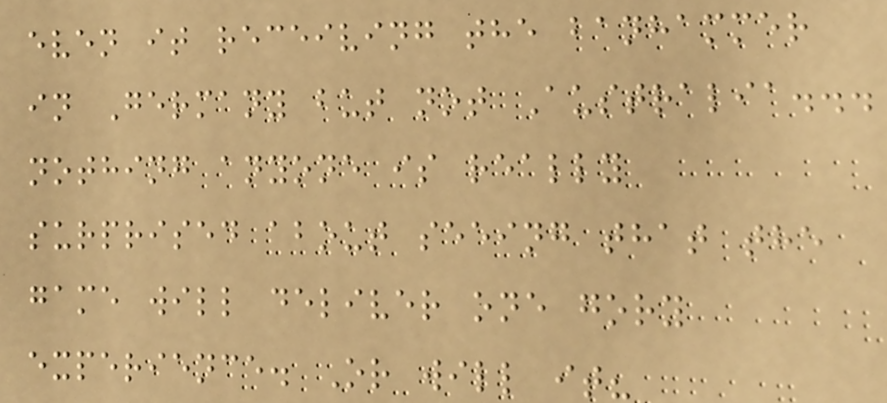even it receiving the banhammer
in Germany but not Australia...
nothing anyone is really
surprised about seeing that the
game will deliver one gory
experience. Or will it?
